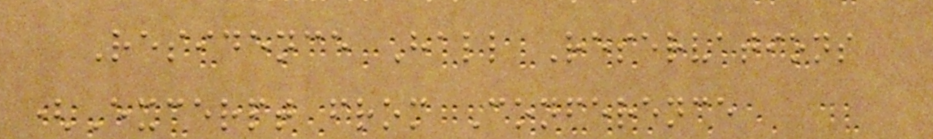Residence Hall Reservations
(Excerpt from Conference
